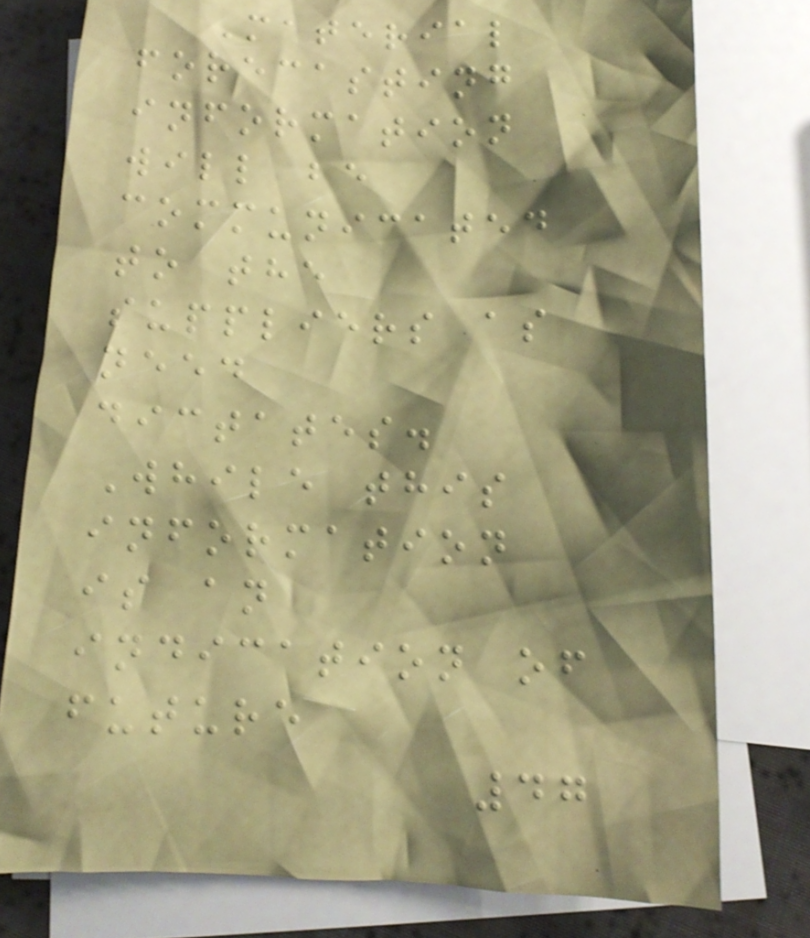Material
forecasting
information
will be
communicated
to the
suppliers as
need
dictates.
While this
information
is an
indication of
future
47
